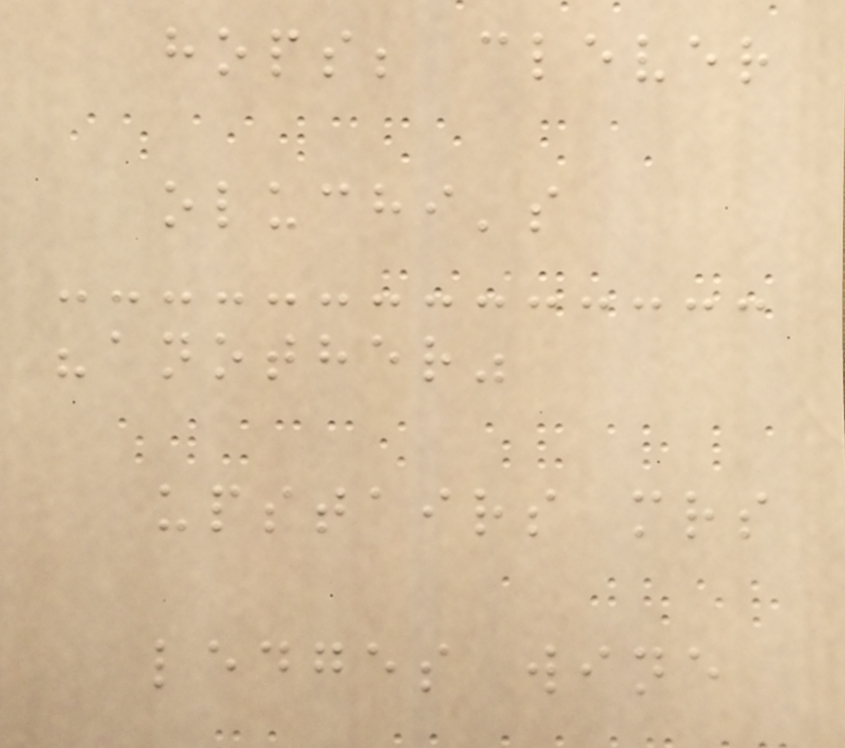hops; clever
oluchi's
"another"
upstairs mrs
ledges wine
